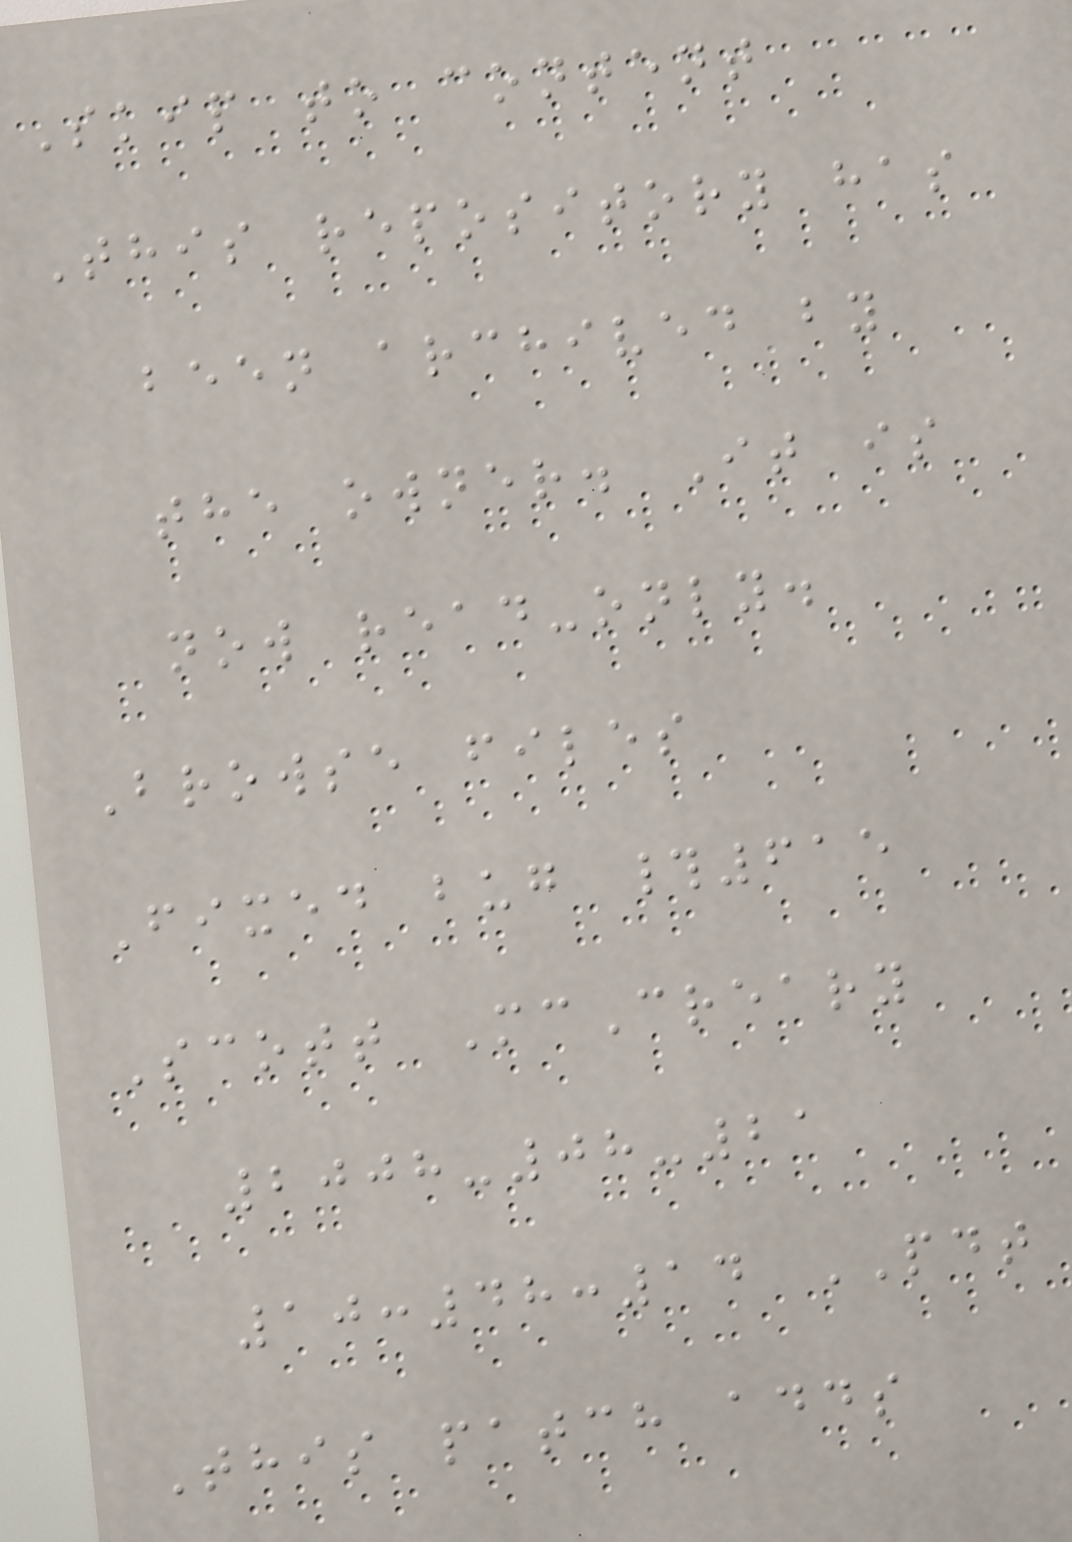Skip to content
This repository has
been archived by
the owner. It is
now read-only.
Browse files
Fixed bug #615
Scott McCreary
2008-08-21
10:48:14 PDT
This patch adds
